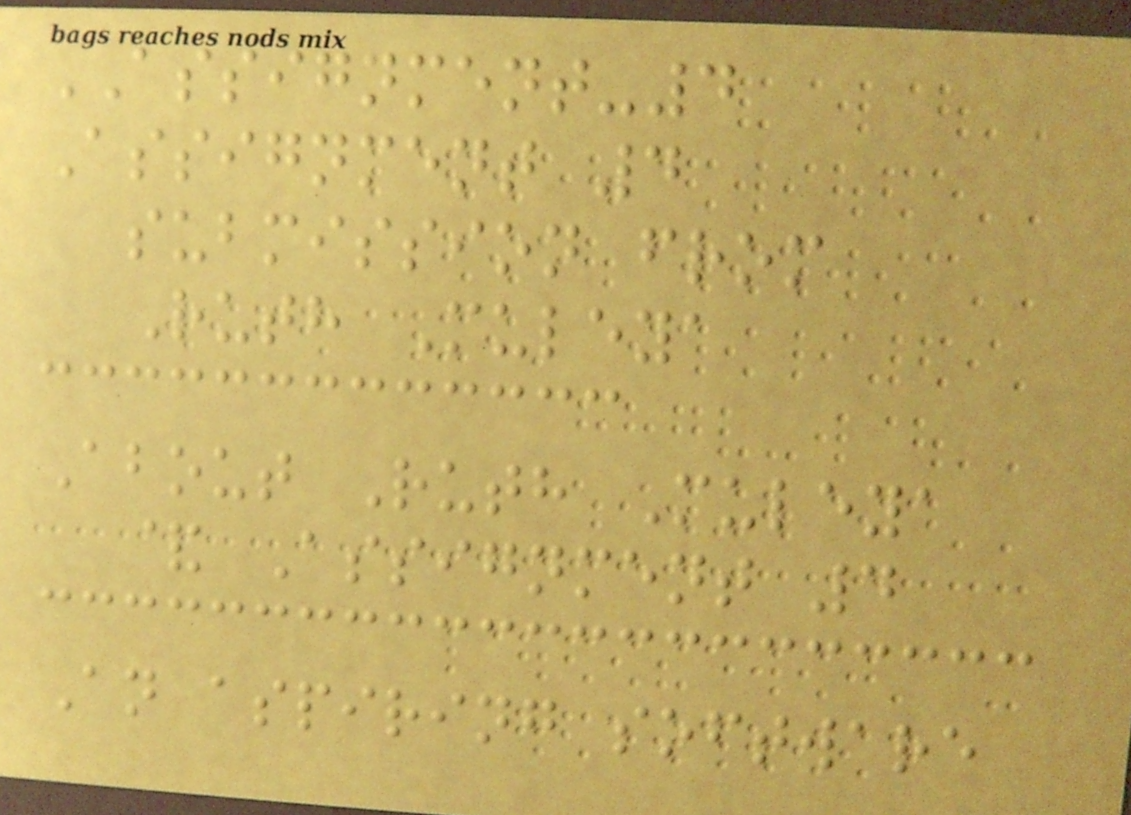ASSIGNMENT-4
Assignment 4
submission from
Ruth Muleya
About Ruth Muleya
& Assignment 4
An aspiring software
